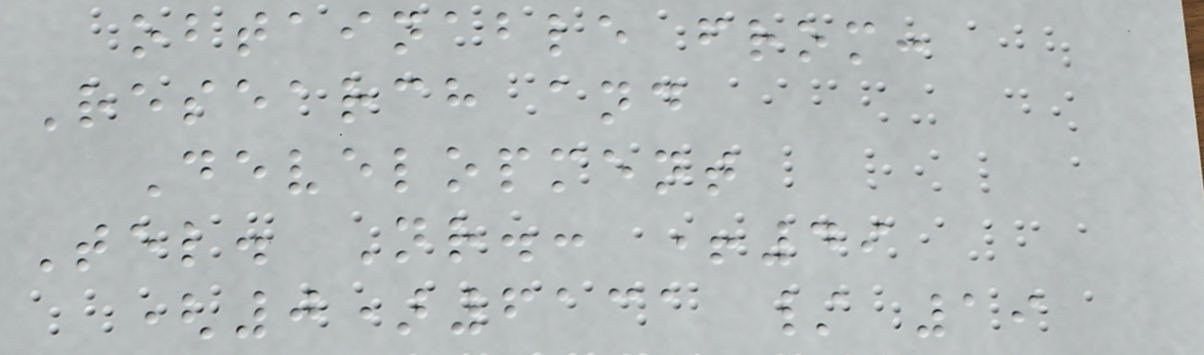obtainable from:
Research and
Development
Tel. Nr.: +49
(0)6131 / 19
